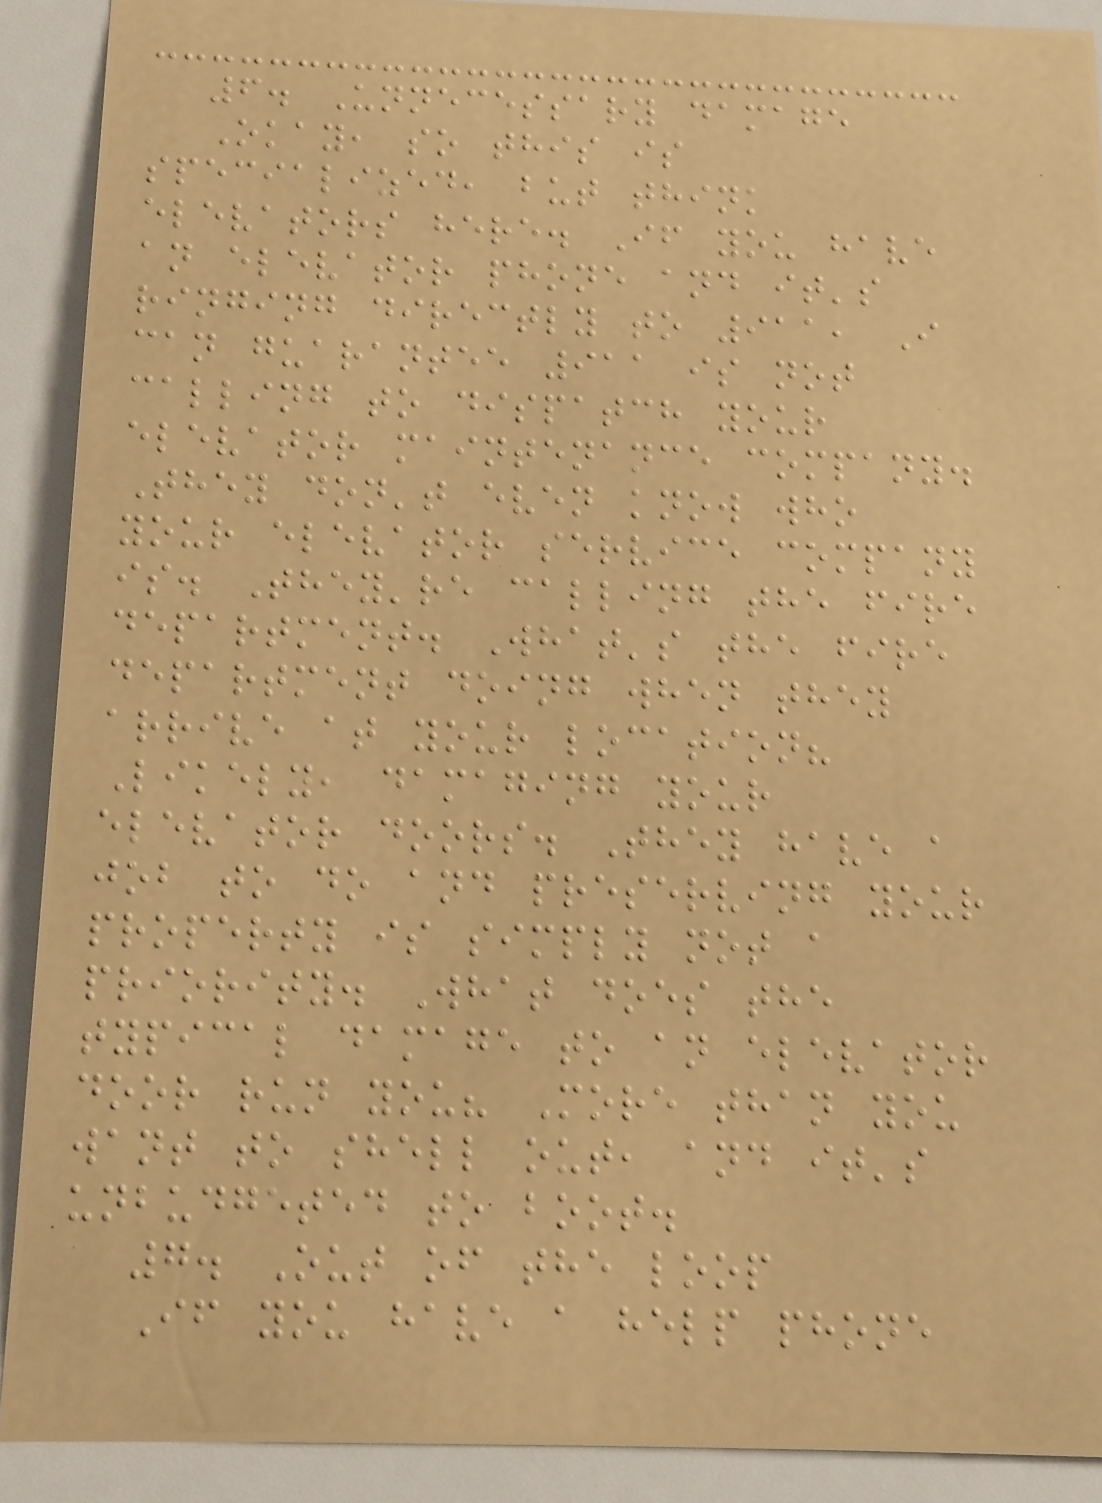6. Unnecessary damage
Okay, so this is
specialized, but think
elevators here. If you have
an elevator phone and it's
ringing directly to 911, I
can guarantee 911 is not
calling to dispatch your
elevator maintenance company.
They don't even know who
your elevator service company
is. They're calling the fire
department. What's the fire
department doing when they
arrive at your location?
Likely, damaging your
elevator doors. They have a
job to do and preserving your
property is simply not a
priority. What does the
typical damage to an elevator
door run you? More than you
want to shell out, and it's
unbudgeted to boot.
7. Out of the loop
If you have a help phone
